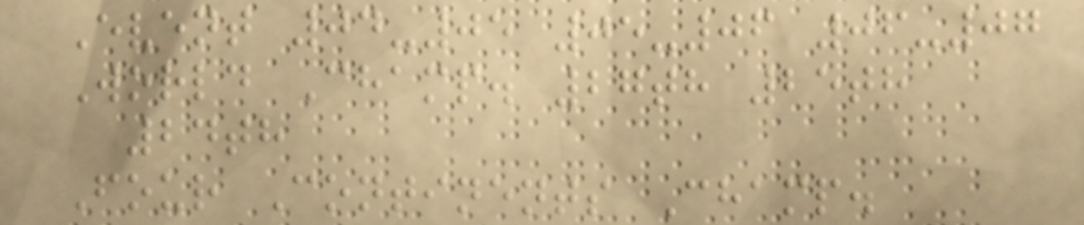Event 04-05 05-06 06-07
World Champ. 27th 25th
24th
Four Continents Champ.
